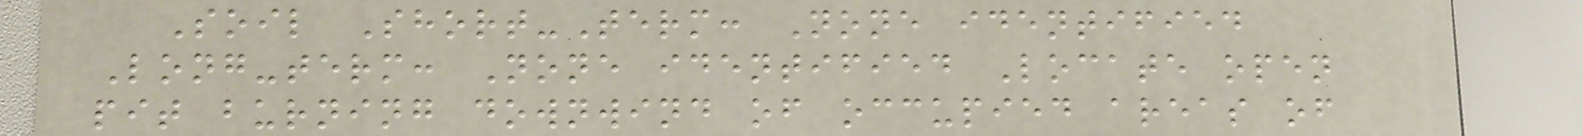Soil Short-Term: None identified
Long-term: None identified Locate open
pit burning downwind of occupied areas of
